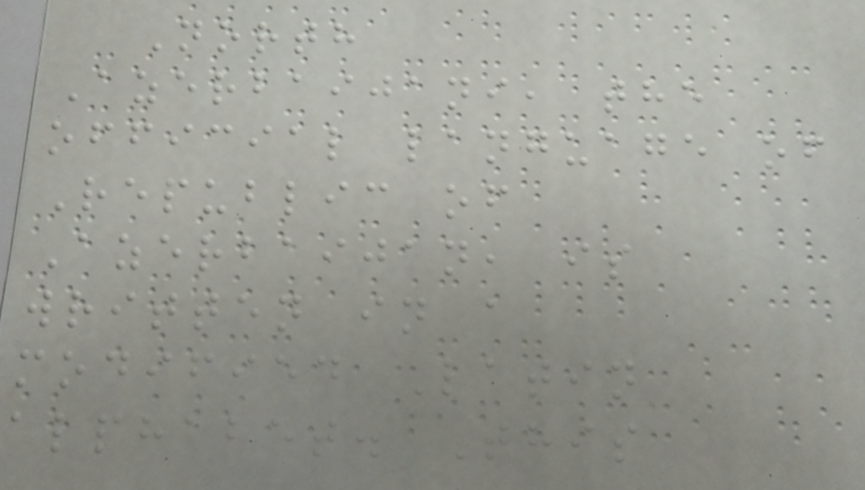North
Azerbaijani, the
official language of
Republic of
Azerbaijan, is
written in a
modified Latin
alphabet. This
